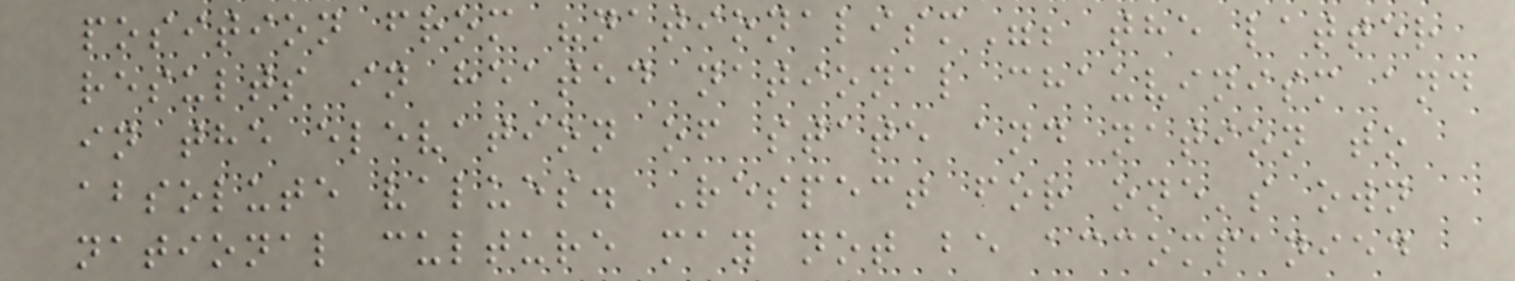position from "nationalism"; the latter
results in heated national chauvinism and
in the elevation of state and nation to
absolute values. Respect for one's own
national culture may not be accompanied
